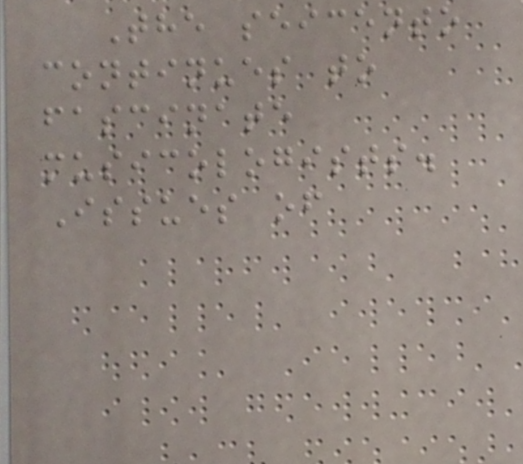The seicento
continues to
fascinate
musicologists.
Issues of
